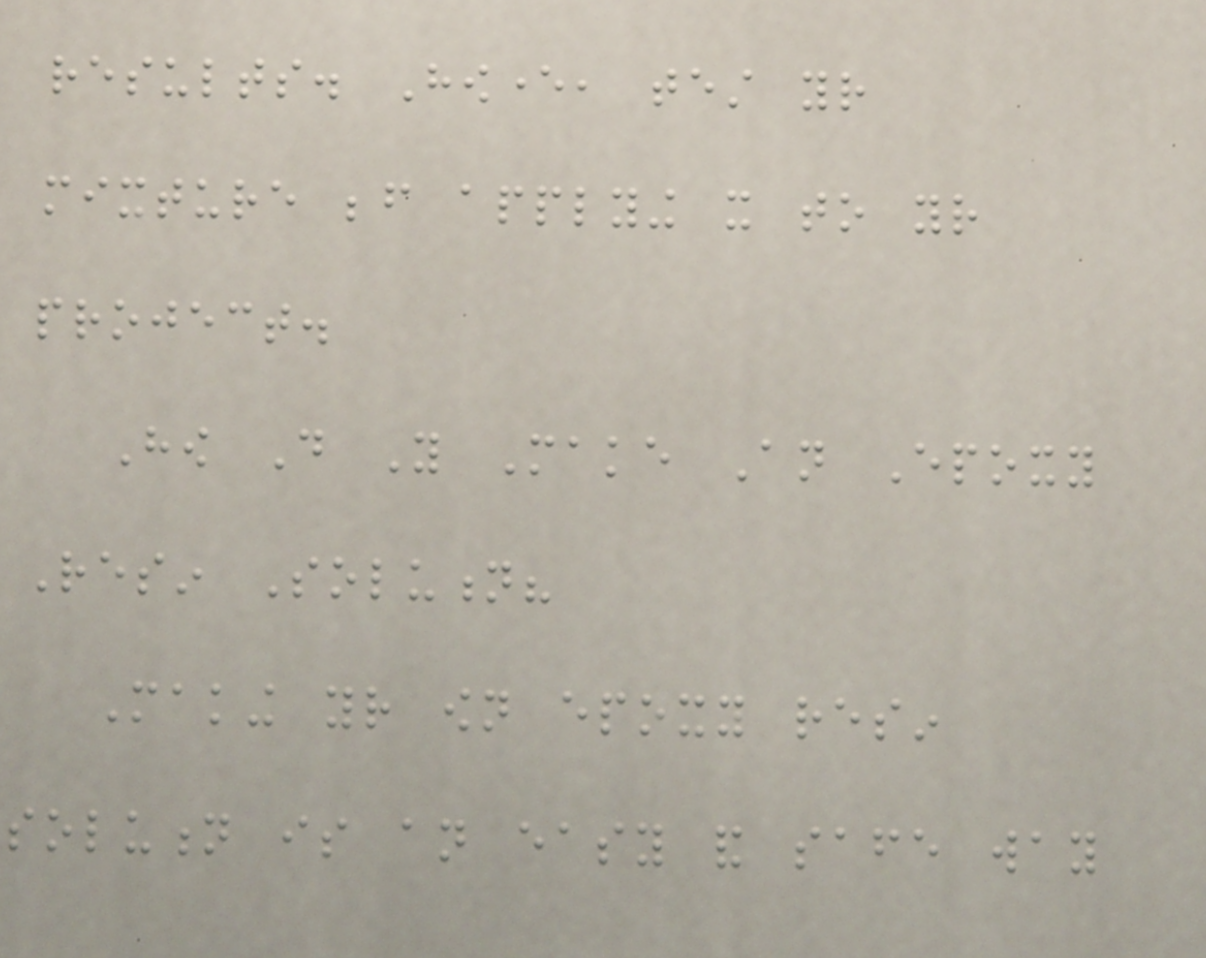results. However, test your
mixture before applying it to your
project.
How Do You Make An Epoxy
Resin Solution?
Making your own epoxy resin
solution is an easy and safe way
